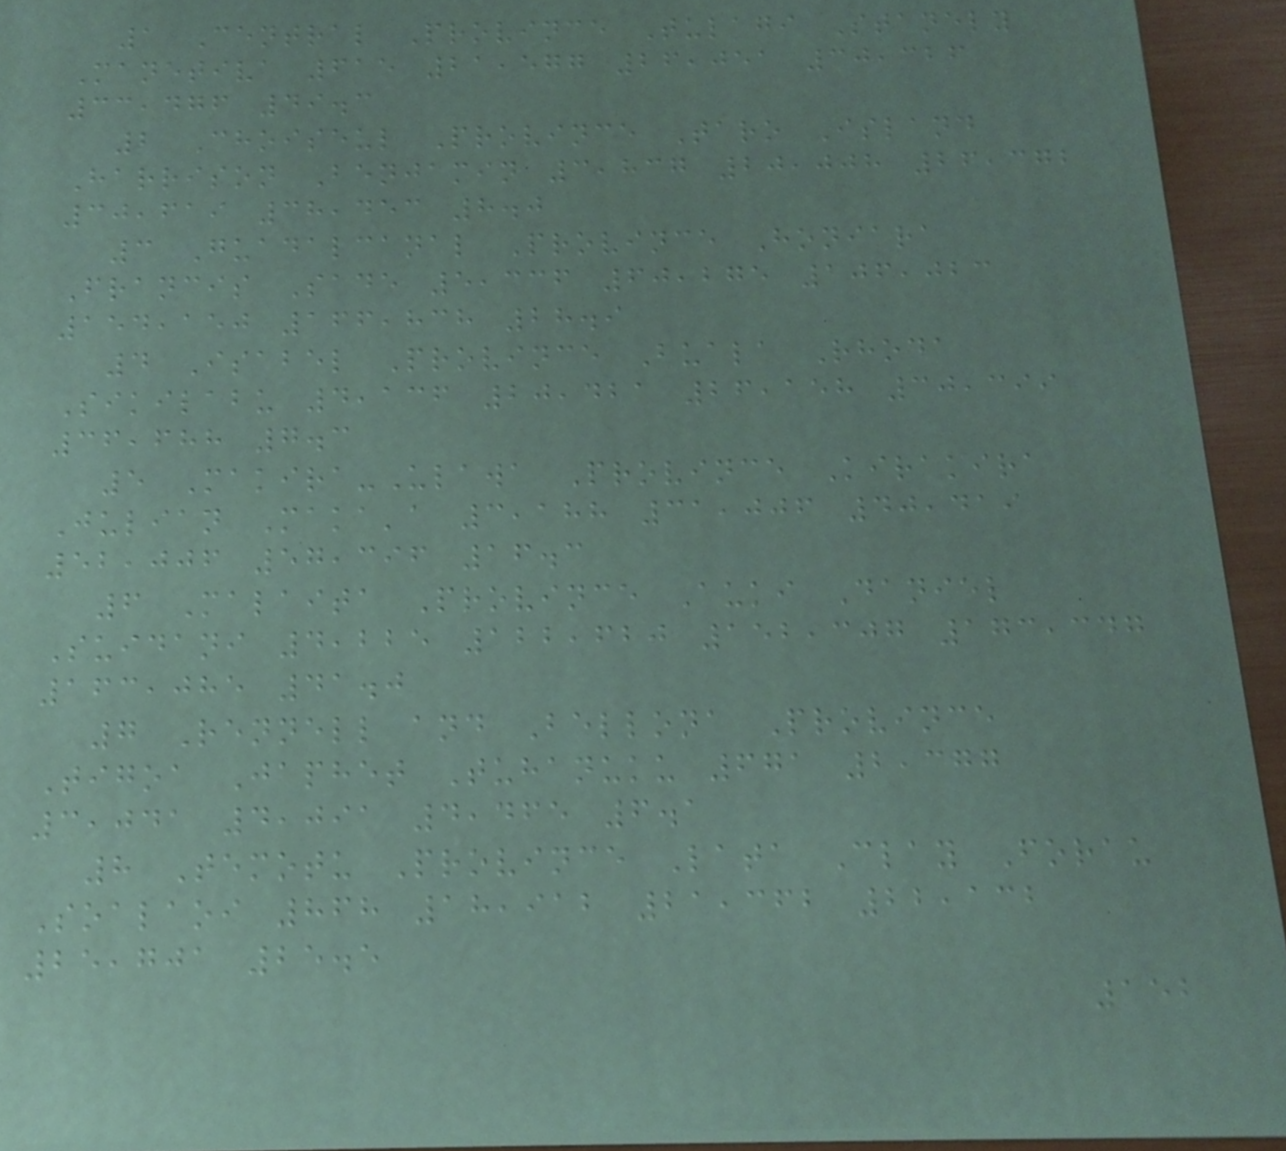1 Central Province Tulagi Stanely
Manetiva 615 21,577 26,051 30,326
33,476 49.3
2 Choiseul Province Taro Island
Harrison Benjamin 3,837 20,008 26,372
30,619 38,453 8.0
3 Guadalcanal Province Honiara
Francis Sade 5,336 60,275 106,023
154,150 166,838 28.9
4 Isabel Province Buala Rhoda
Sikilabu 4,136 20,421 26,158 30,399
36,688 7.3
5 Makira-Ulawa Province Kirakira
Julian Maka'a 3,188 31,006 40,419
52,006 57,396 16.3
6 Malaita Province Auki Daniel
Suidani 4,225 122,620 152,307 173,347
163,085 41.0
7 Rennell and Bellona Province
Tigoa Japhet Tuhanuku 671 2,377
3,041 4,091 4,465 6.1
8 Temotu Province Lata Clay Forau
Soalaoi 868 18,912 21,362 22,132
25,701 25.5
152
